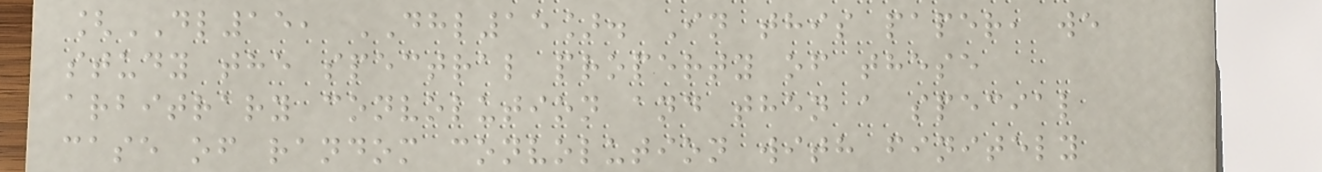[DL15, DHL15]. In this paper, we
study the spectral property of these
arbitrary convolution and then a special
case of random convolution with finitely
